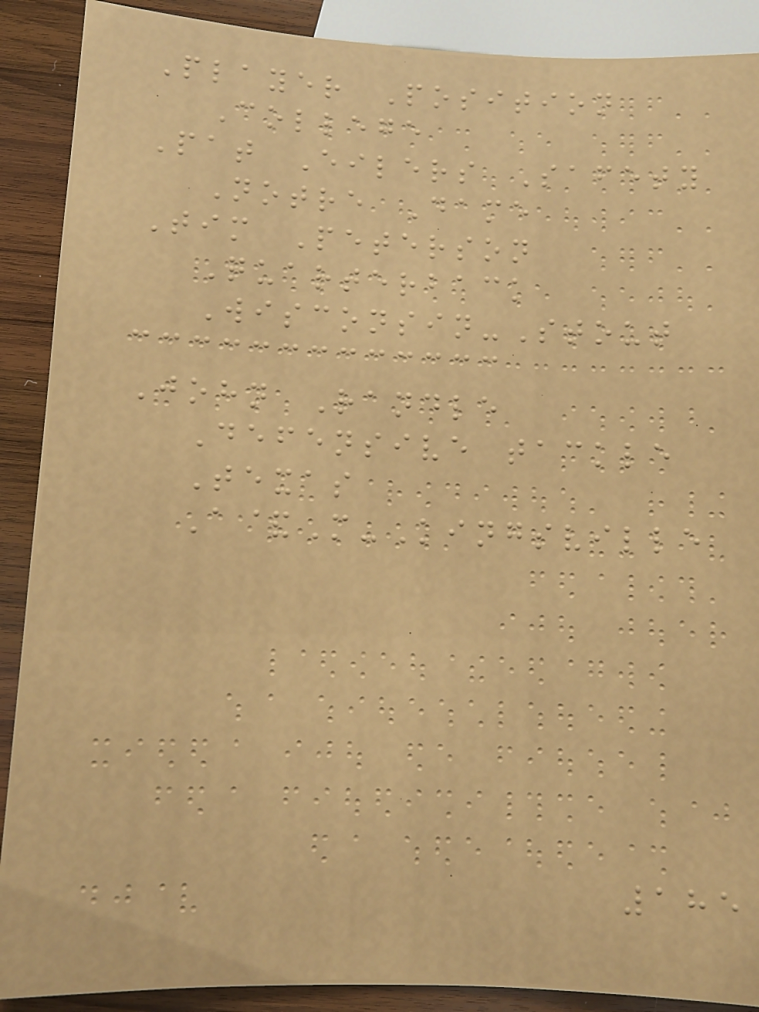Player Position
College
Pat Eilers Safety
Notre Dame
Tim Peterson
Quarterback
Wisconsin-Stout
John Randle
Defensive tackle
Texas
A&M-Kingsville
185
